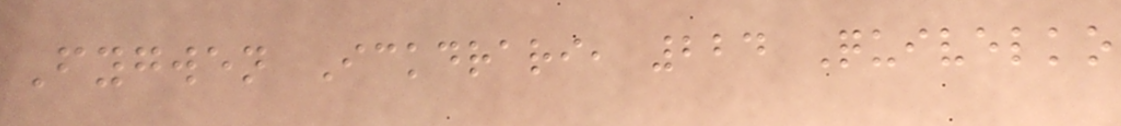Fygwen Ickdrari, 224 Quivelko
